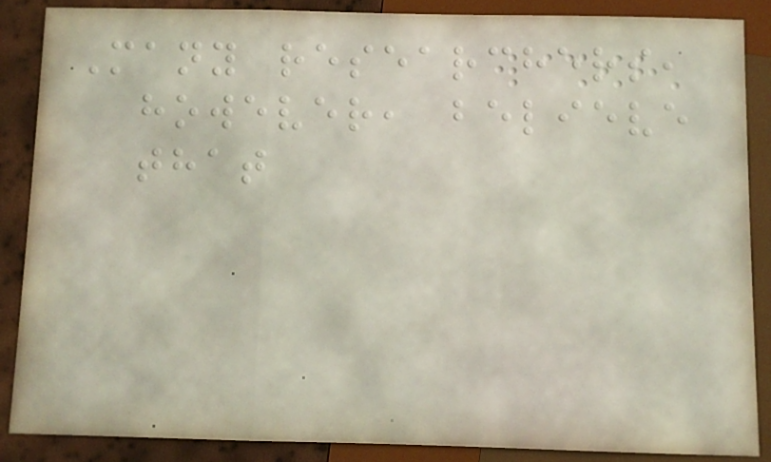Many researchers,
however, believe
that
